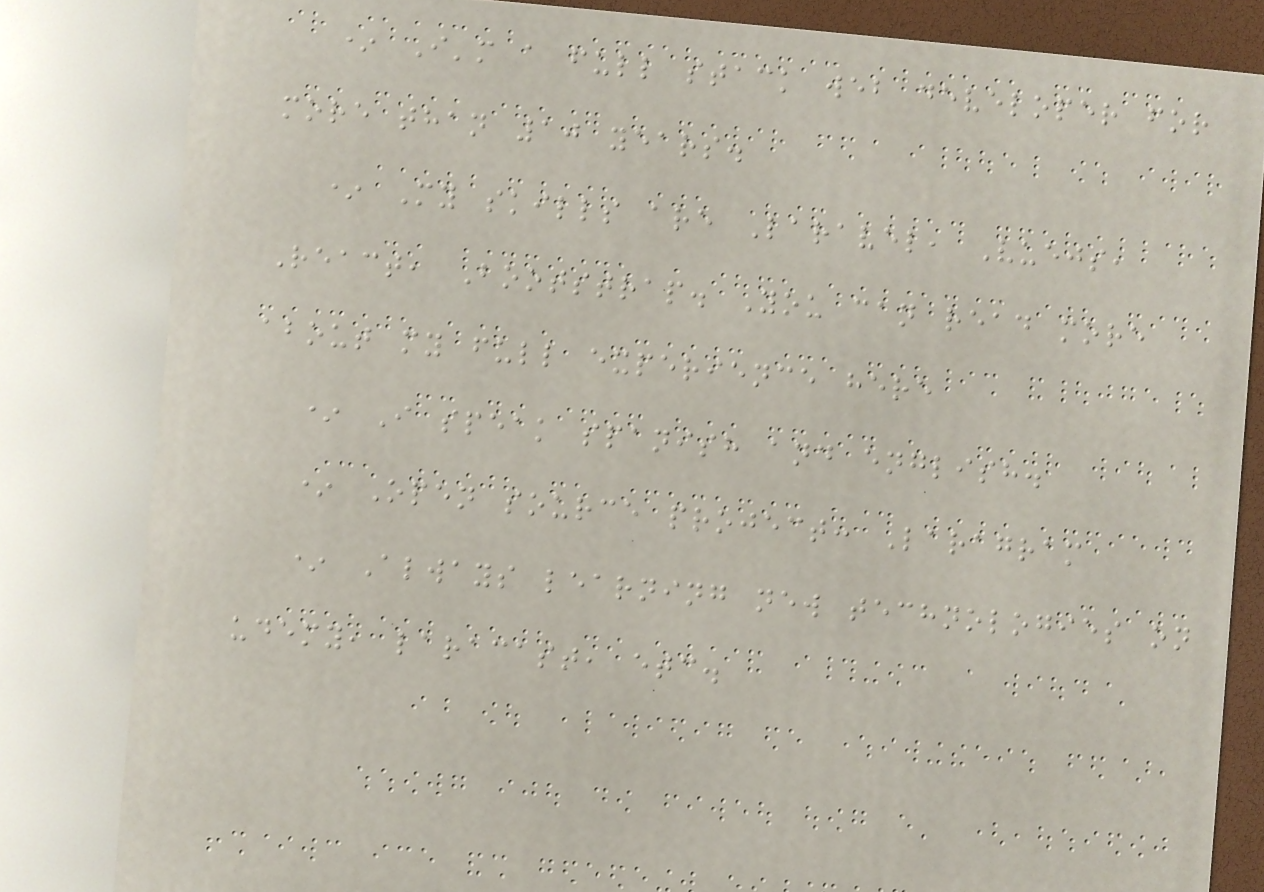* I'm a full stack web developer for
more than 10 years.
* My skills are Laravel, Vuejs,
React, Bootstrap. You can read more
about my full experience here
* I speak spanish and english.
* Open source project: Laragram
* Always learning new technologies on
udemy, laracast, etc.
